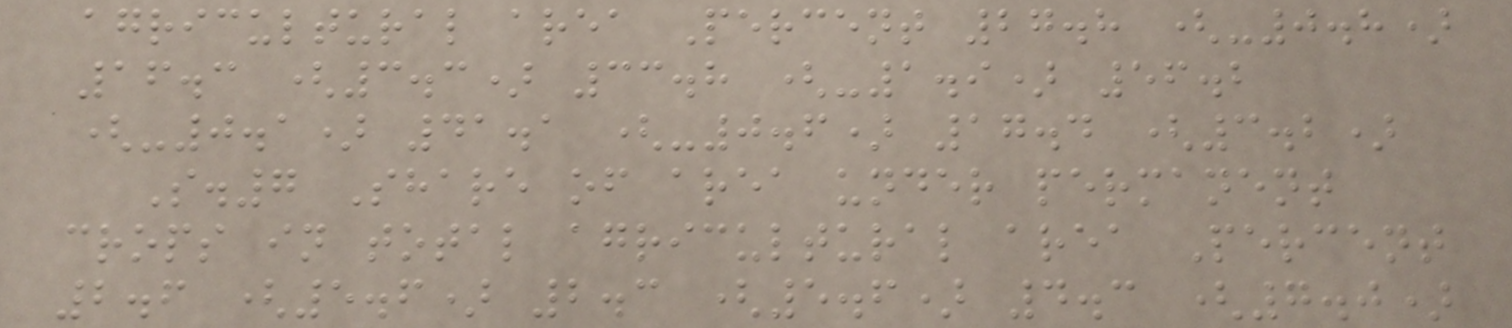agricultural area Percent 27.8 (-0.8)
16.3 (3.3) 33.8 (-1.9) 56.2
(-0.1) 41.1 (-0.6) 17.4 (3.2)
S.7 Share of area under permanent
crops in total agricultural area Percent
2.6 (5.6) 2.3 (5.6) 4.3 (7.0)
